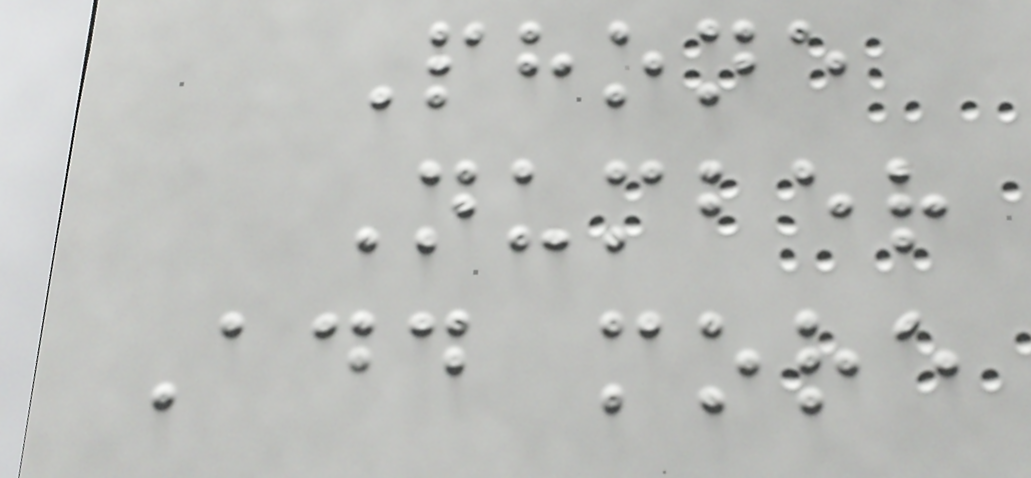Phone
Number
Add more
